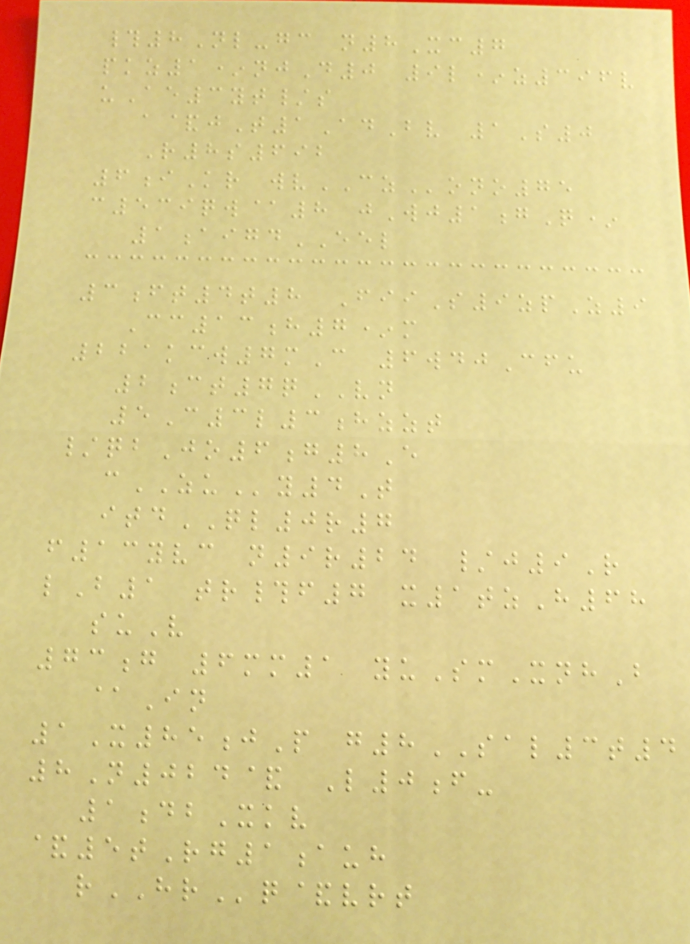#8Nl-gc n8Xc7
pkz1*njD0 9l*z396v
uAe3yt/s
a&jT1AdBv 1S0
R8s692
6iKr wvCZono75
c539qw@8 jWj1gQ*
1aigdEEL
3ft4t8 FiiS9zpZ9
Cc13h7*m
221kcw7mC 6wdjCfu
2ct7qVN
5C3l3hzzt
/qbJo6g8E
cZUy4T
itdQL0r7
f13yvc n9r24 /j9R
lB1 tr#f7 x1tzH68
suV
73g 6mm1 yuSmXnhB
@In
1X85jP g8SAL3t4
8N024& L0f-
1dbXkv
&5tRg1auh
rHRq&vrt
